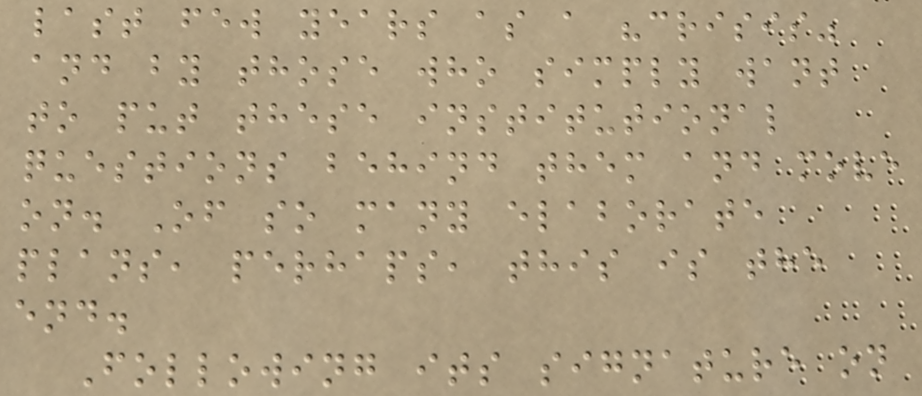last few years as a "crisis"
and by those who simply want
to put these institutional
questions behind them and move
on. Of so many elaborate
plans, perhaps, this is the
end.
Following its signature on
